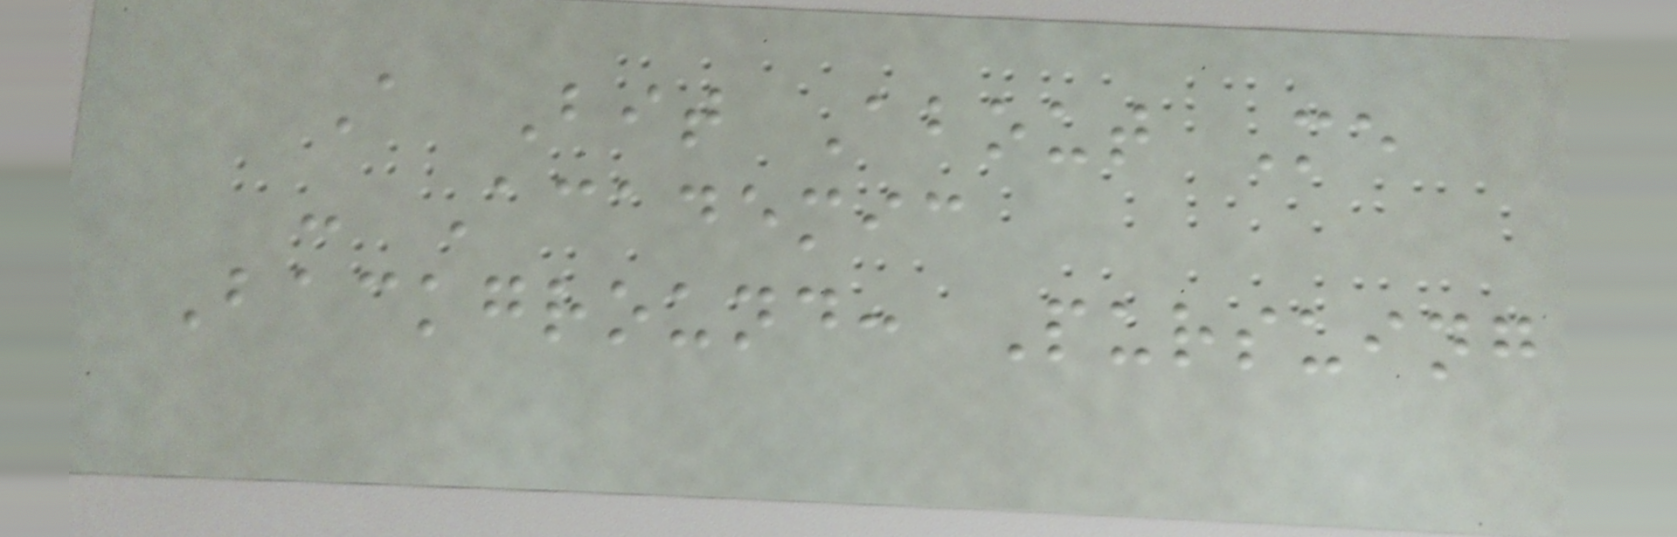A Bit About Me
- Academic
Background: Pursuing
